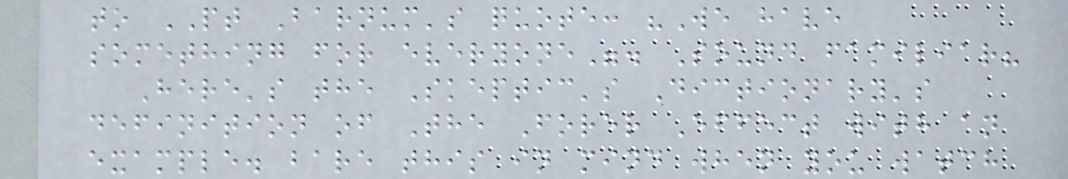to PT Barnum's quote: "We have
something for everyone". Sound familiar?
Here's the Skeptic's Dictionary's
definition of The Forer Effect with an
example. bare this in mind when you watch
